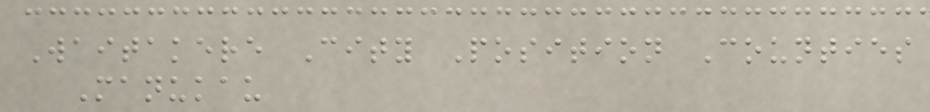Waitakere City Position Counties
Manukau
